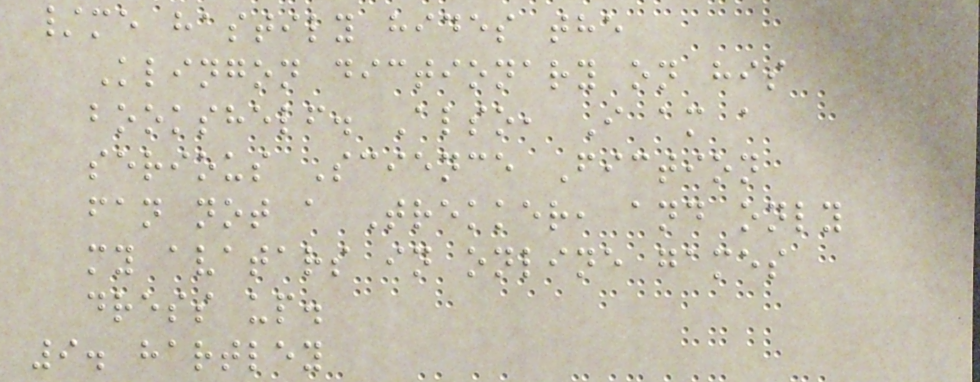/me hastily hides the
Klingon dictionary on his
bookshelf. Also, I am a
serious Science Fiction
fan not a Trekker, and only
my avatars in online games
dress up.
9. hartley
